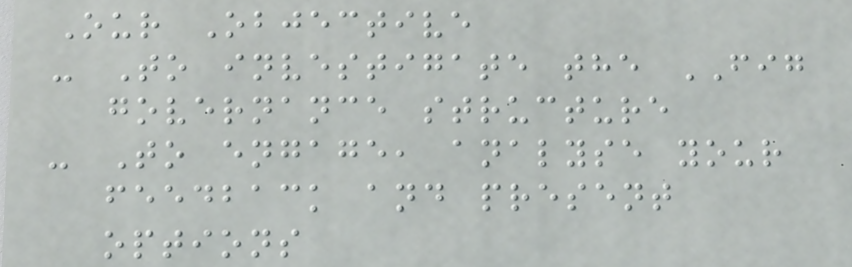Our Objective
- To investigate the FIG
governance structure
- To engage, analyse your
feedback and present
options
